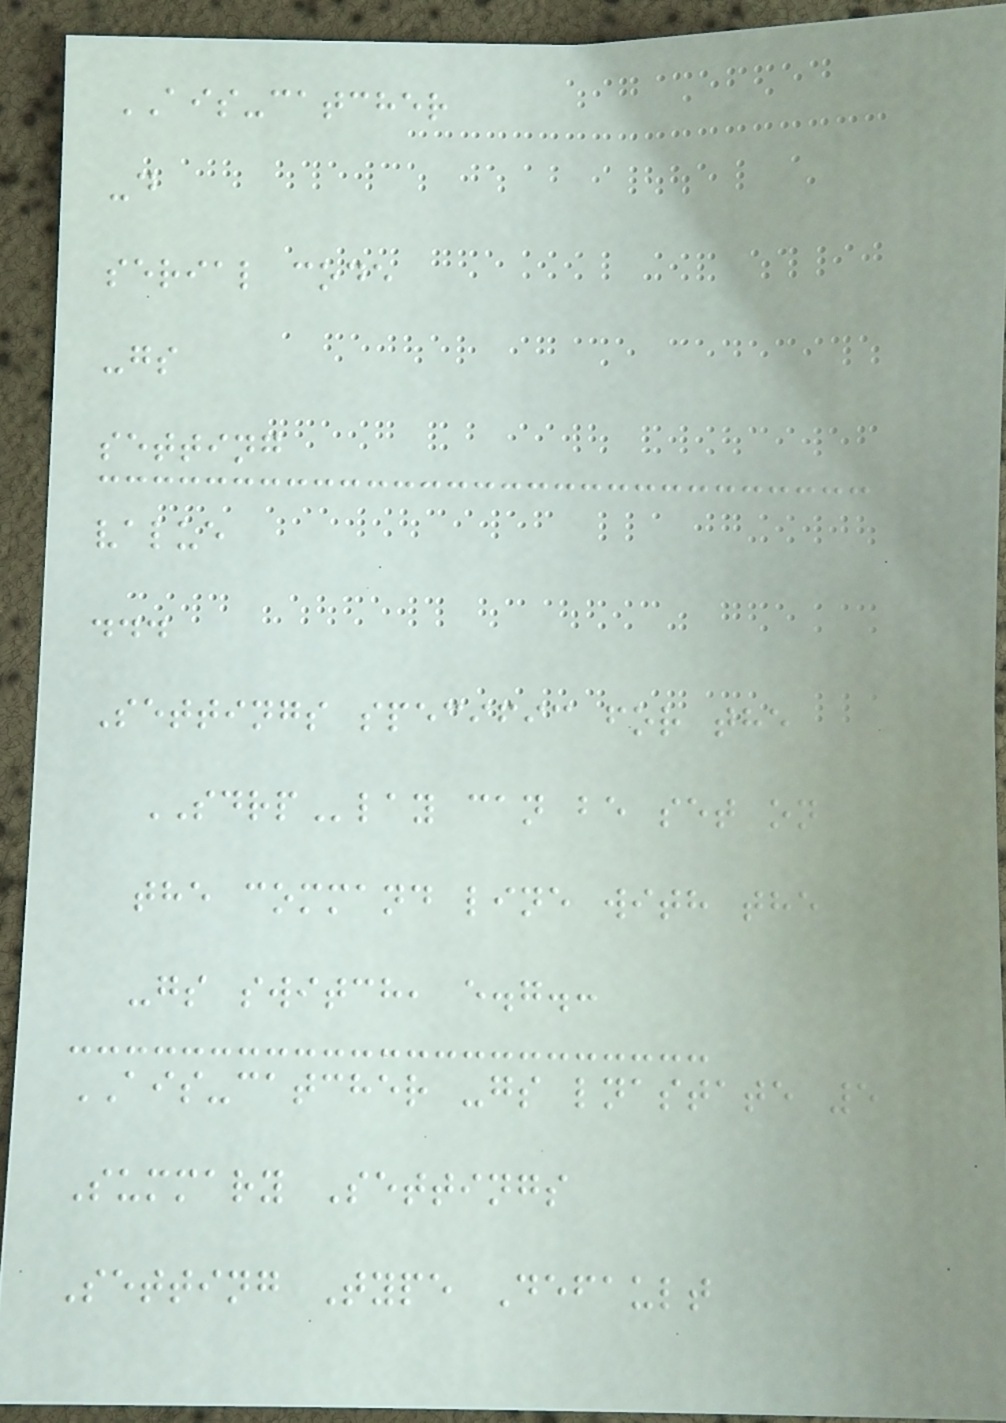AIS-catcher
-d
serial code
-gs
setting
value
...
Settings specific for the
SDRPlay can be set on
the command line with the
-gs switch, e.g.:
AIS-catcher -gs lnastate 5
Summary Settings
Setting Type Default
